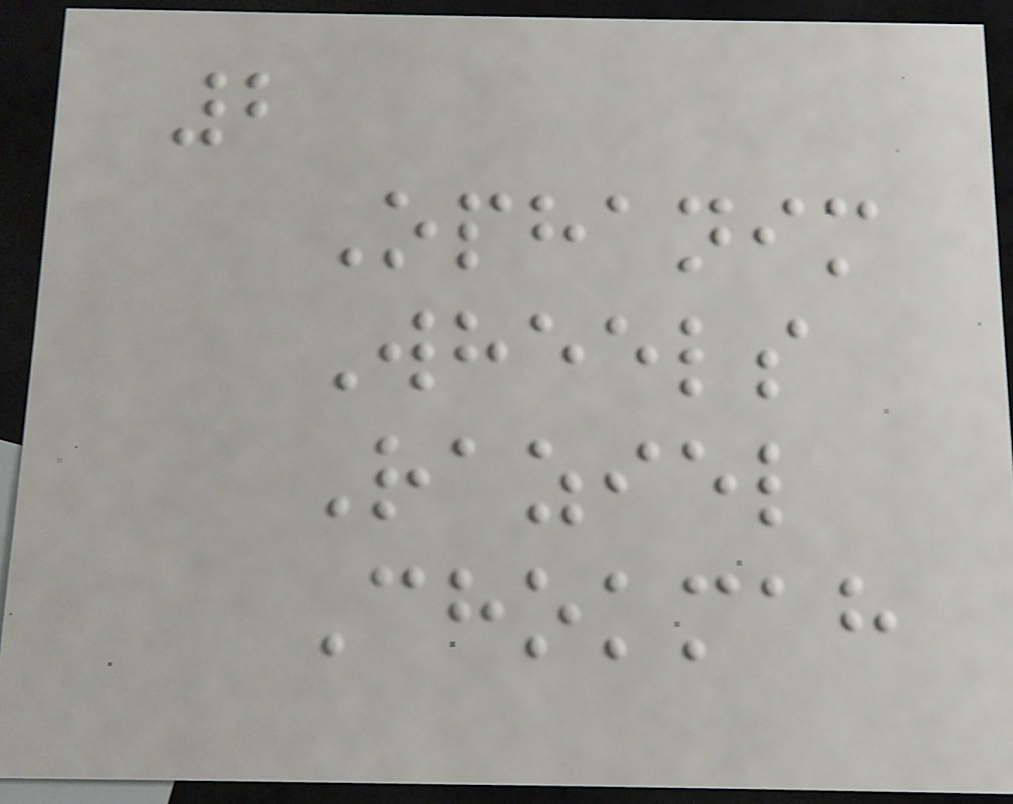2
Ophanim
Wheels
Raziel
Chokmah
